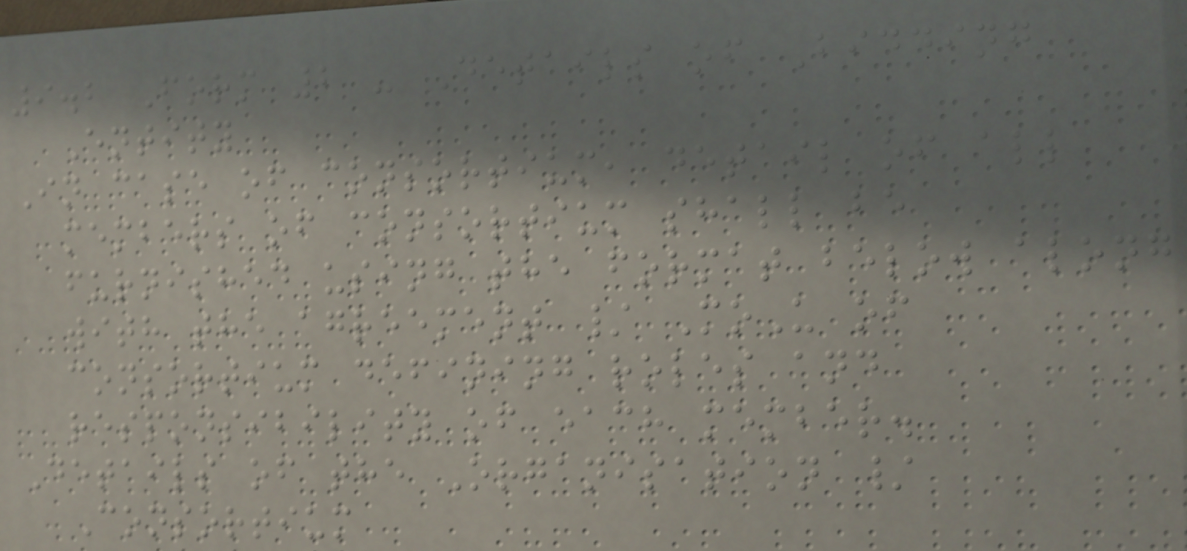9.2 Form 2 - Details of Bidding
Entity
In case of consortium, detail of all
members of consortium shall be
furnished using the format below along
with the agreement / MoU of
consortium defining roles and
responsibility of each member.
Details of the Organisation /
Consortium
